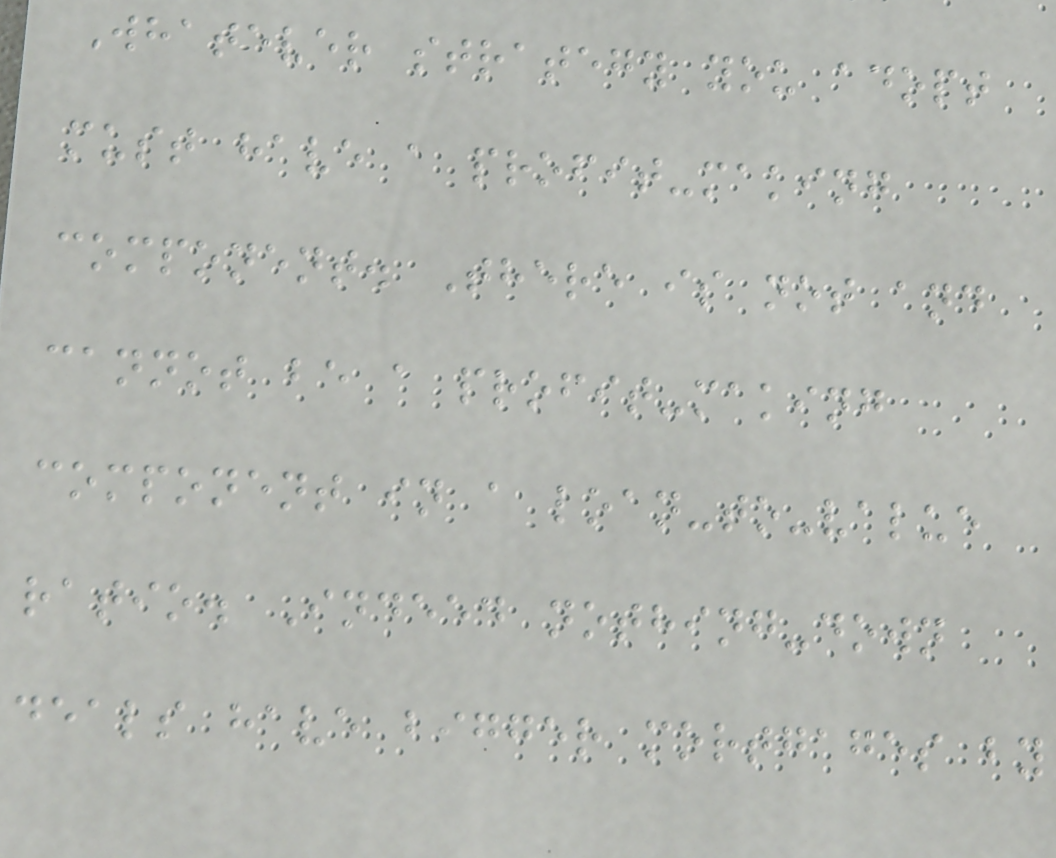Whatever strategy you adopt
must have a profit-making
component. There is not and
cannot be a profit-making
component in a loan-to-value
ratio. Indeed nothing-down
deals have bigger mortgages by
